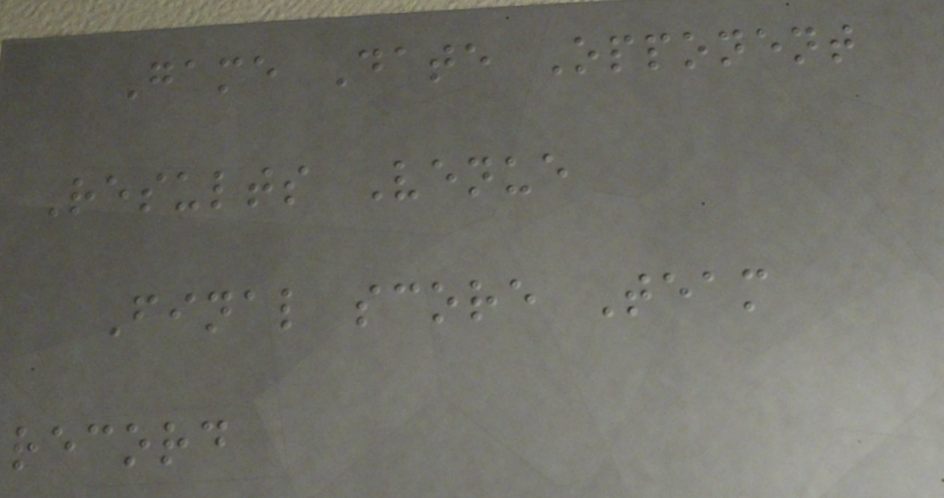Game Date Opponent
Results Venue
Final score Team
record
